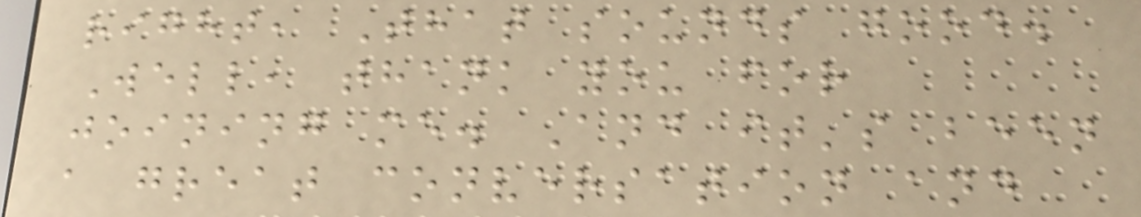right, That sounds good.
Well, thank you for
joining me. And it's been
a great conversation and
